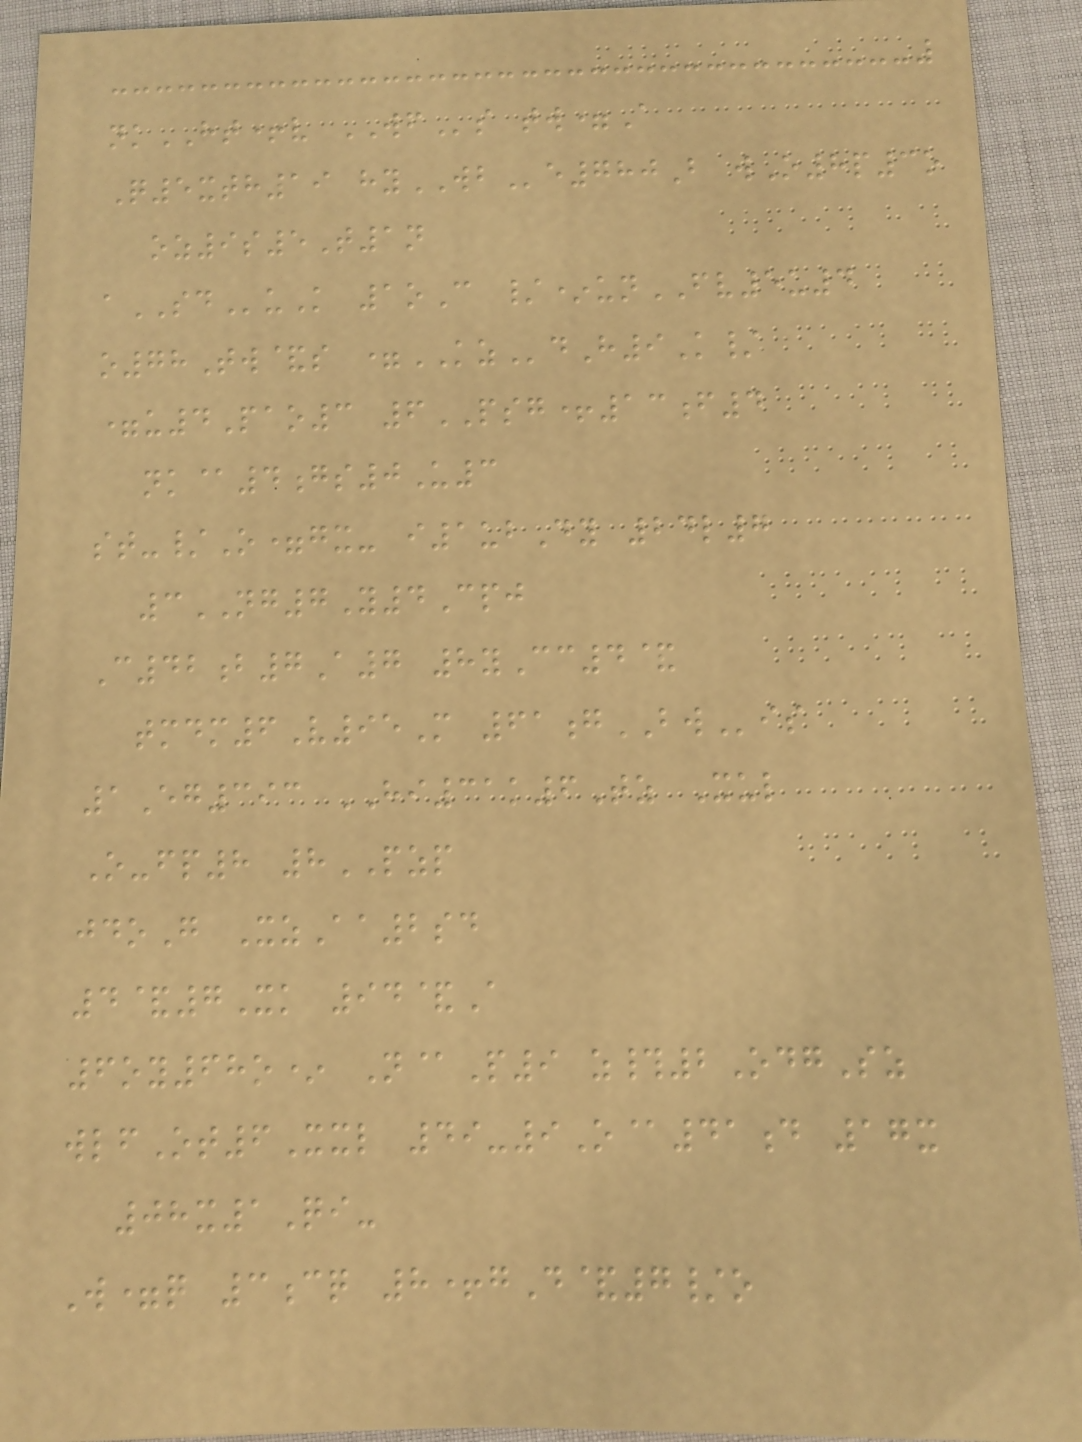nkHT+v WFs tw=A
Q5xth19 hyWBe780B wO8p3o
oz9s5T1n
aSDuK 1oC /*unFV5u4
o78Tw&s =KZdH9K/
=u4Pao3 6PSG+13f4
nk@4gs0U3
st-/O=gx- i1ubDy 24l7
3NG7Y4Cpj
C42b7A7 8yCc4&
tmdm6V95M 61gBWis
1Eg393 HI31k6Tz Xul
O-fp8 8PZP
jdoG XzAa2sd
4&7Xk 94&A
6oy68o* N@P9 z#2OdgSz
wlfOt6Xxl 49-9O@41d 17x
08x1Qi-
W=q 3cq 8+gD&7/o
